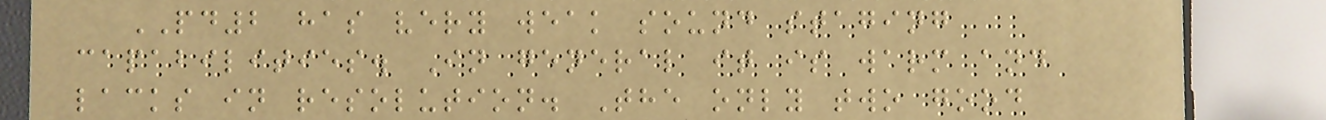PD2 has very weak sound staging
capabilities. In general it is warm and
lacks in resolution. The only two good
